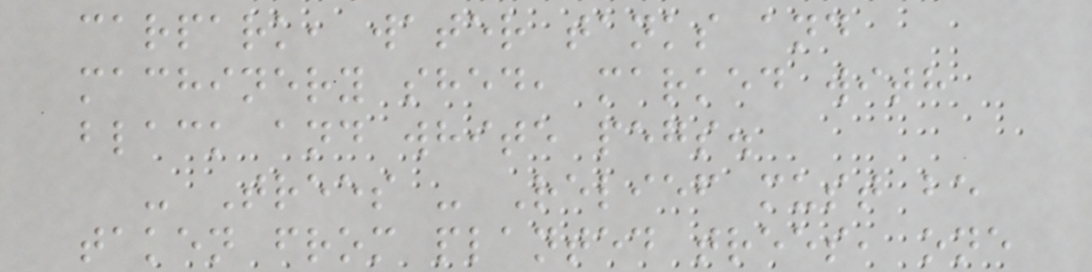carpark, water tanks and
machinery shed, marked with
black and white pegs.
- Trees - Relief must be
taken from planted trees, one
